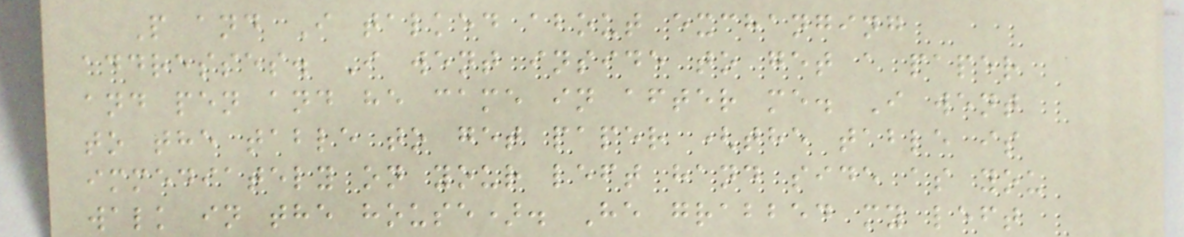P and I talked about exchanging
addresses. I went inside to get a paper
and pen and he came in after me. I went
to the table to get paper (the table is
immediately on your left hand side as you
walk in the house). He grabbed my left
